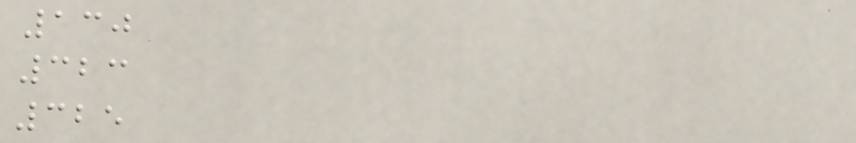130
323
325
